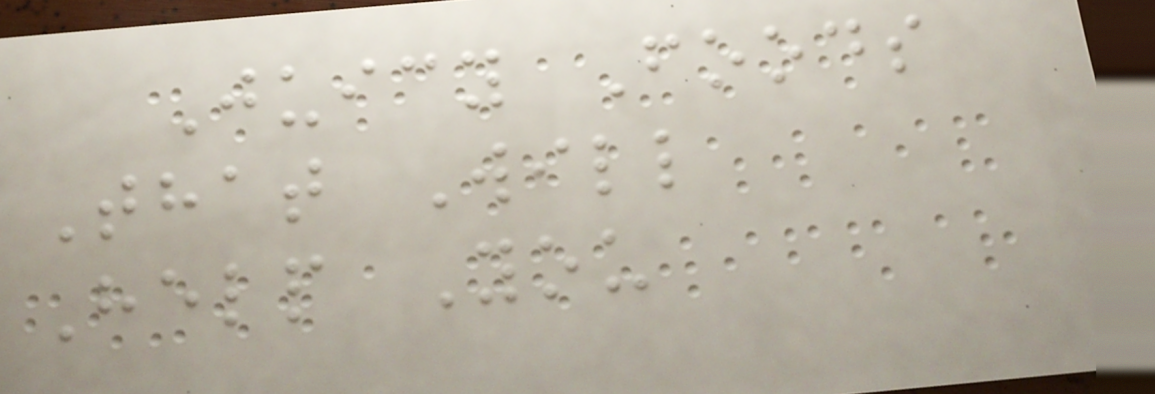Juicy Foods
That Will
Help You
